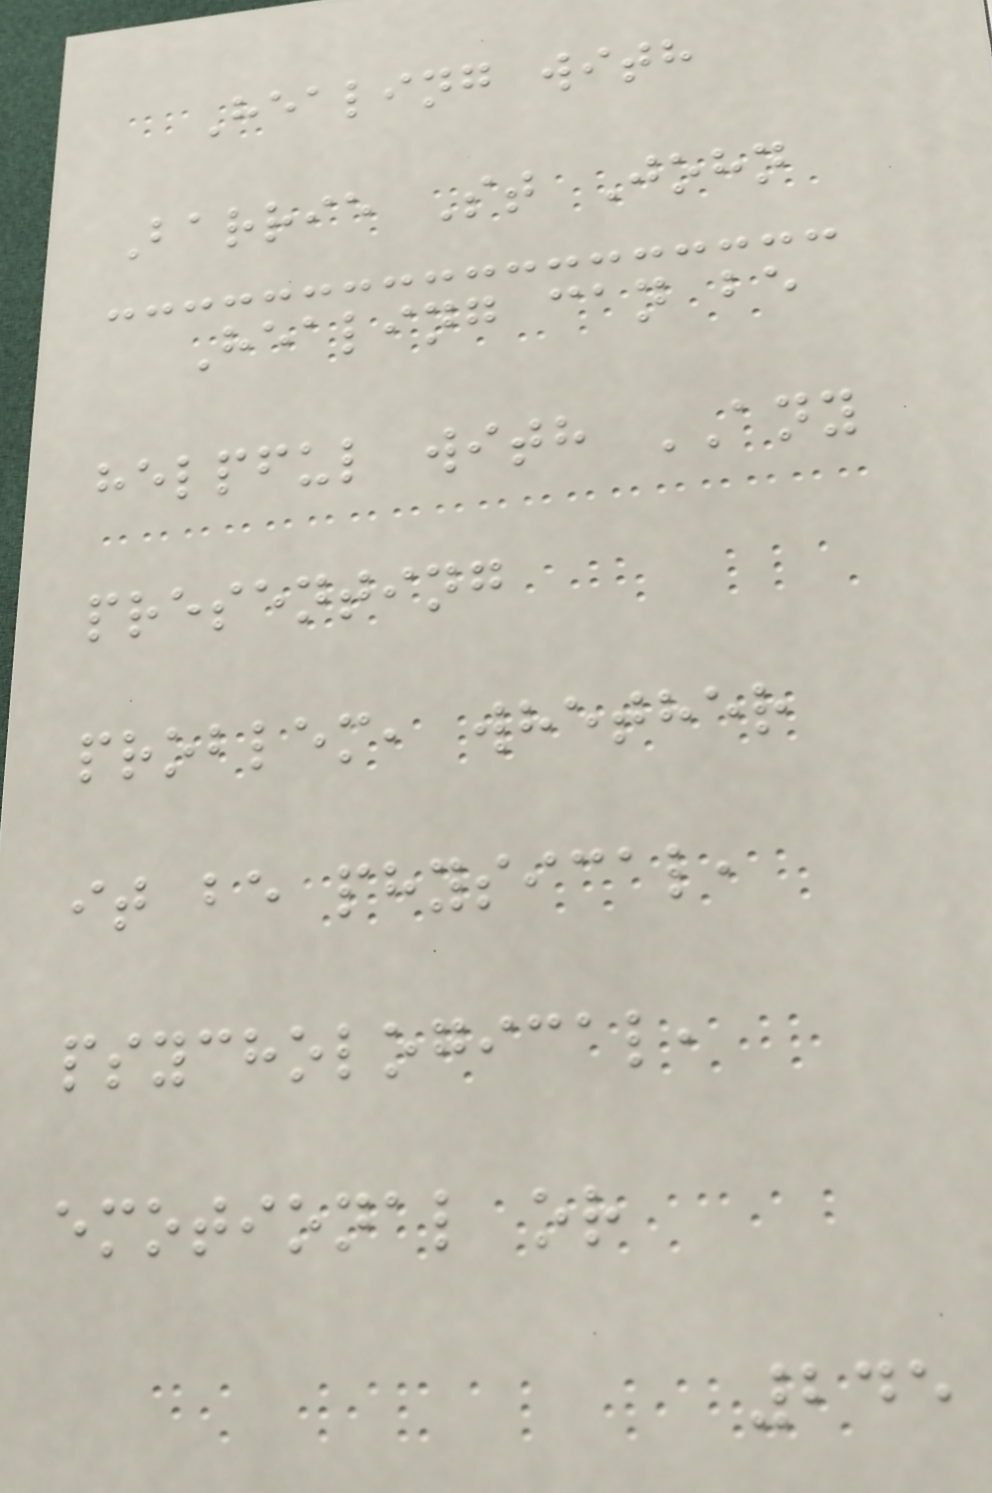Healing with
Barrie St John
Healing can be
helpful with ANY
presenting
problem, whether
it be physical,
psychological,
emotional or
245
